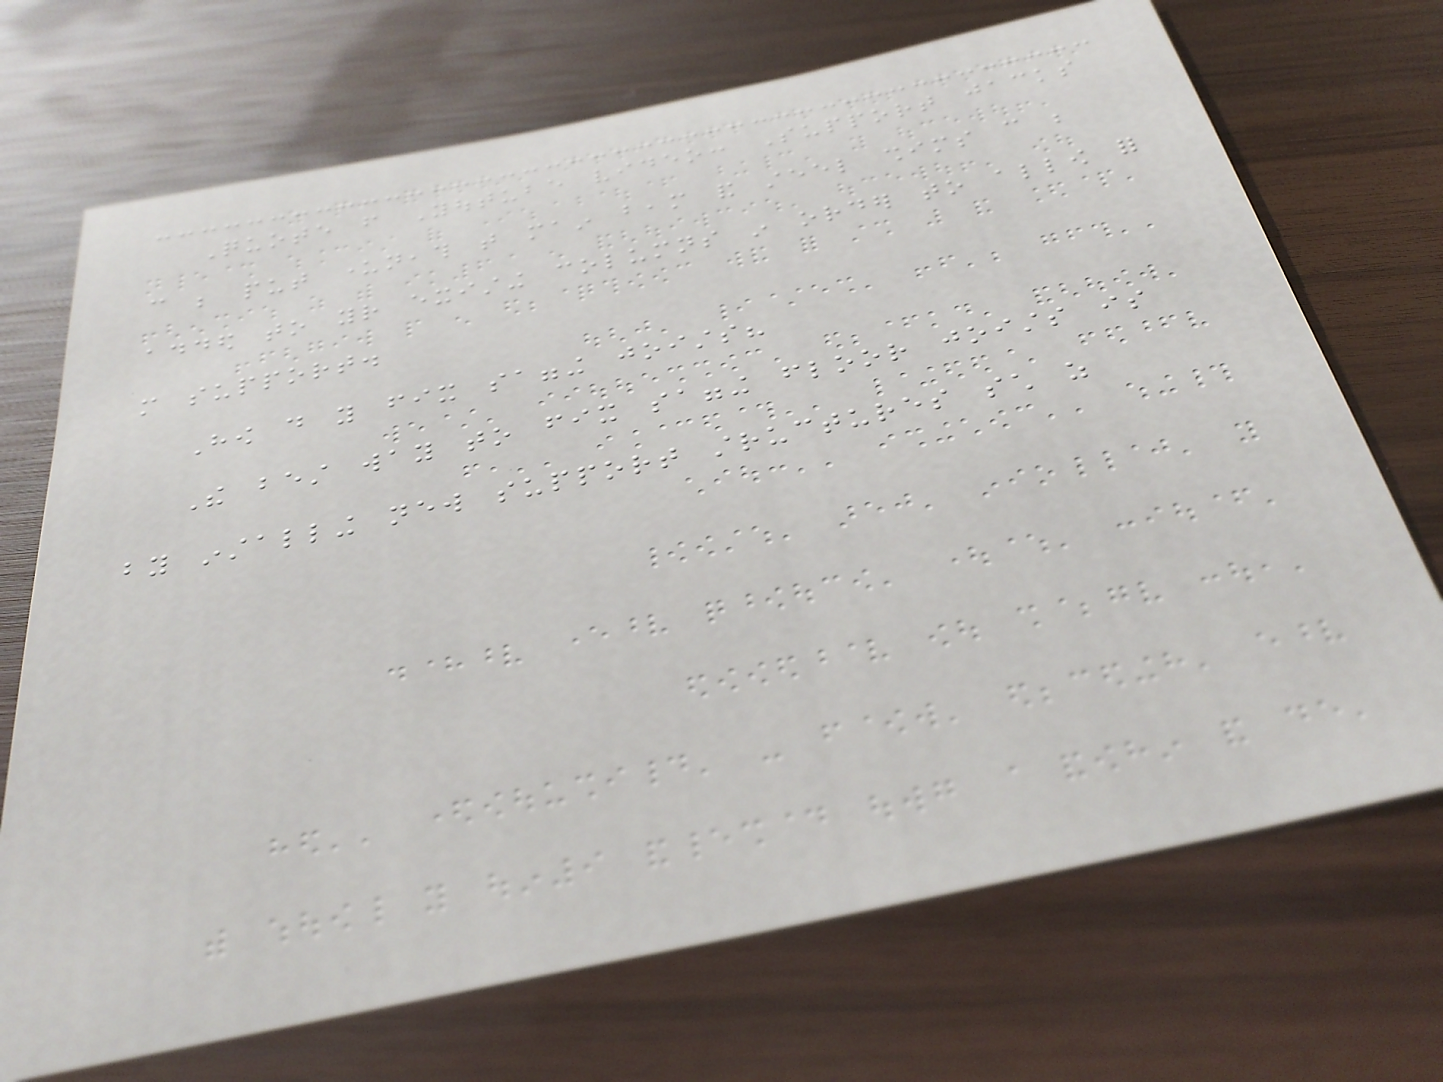Quote from Youtube video: Support jacks
can be put underneath that main beam and steel shims can be
added to your existing columns in order to allow for
more support.
How do you fix sagging joists?
The best way to fix sagging floor joists is
by installing new support structures such as
